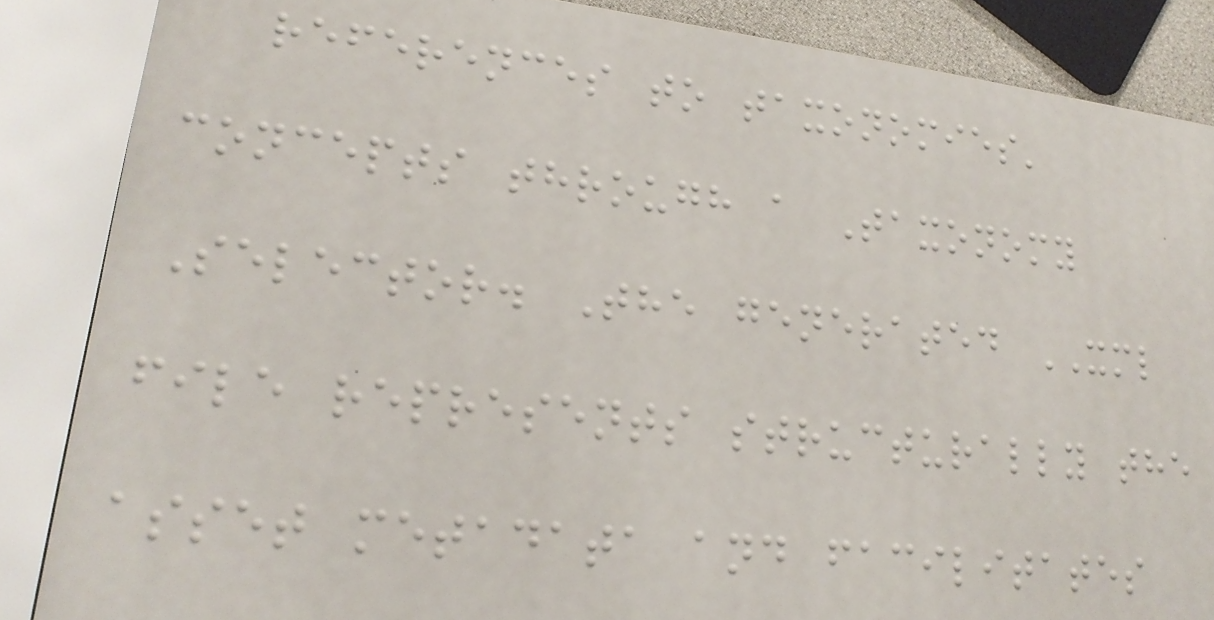references to taxonomies'
concepts through a Taxonomy
Selector. The generated XML
file represents structurally the
asset metadata and facilitates
